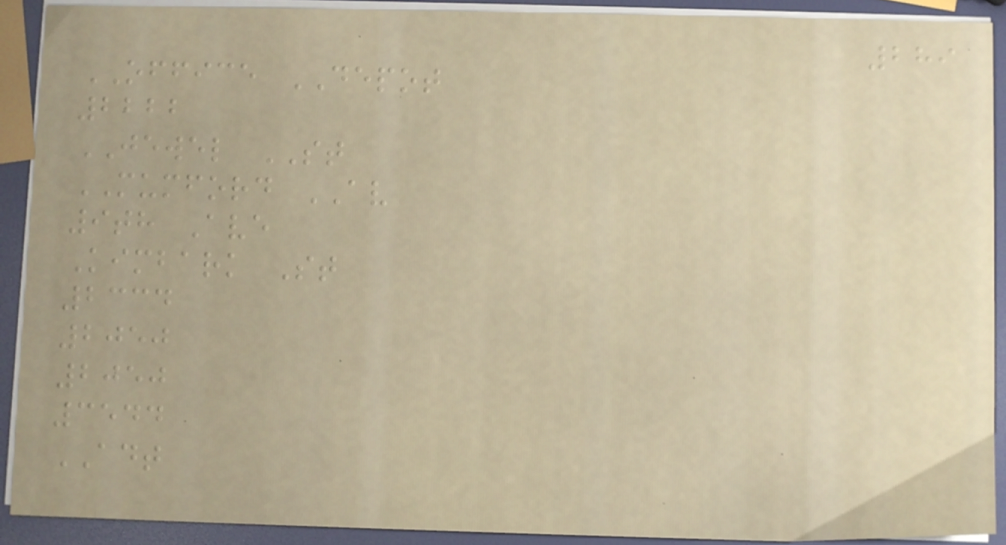289
OFFICE DEPOT
2222
JEWEL ST
MUMFORD AV
9th Ave
Kimbark St
2334
2050
2050
3544
ADT
